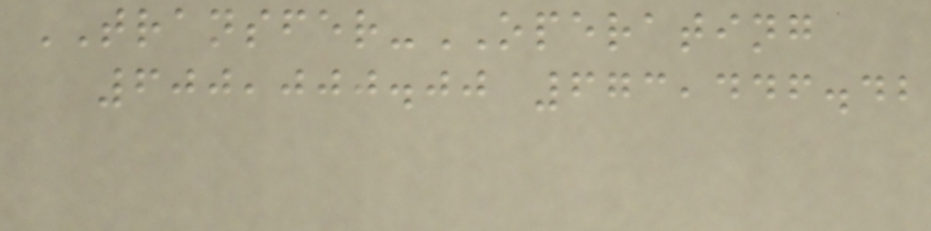TRANSFER-OPERATING
600,000.00 673,446.42
